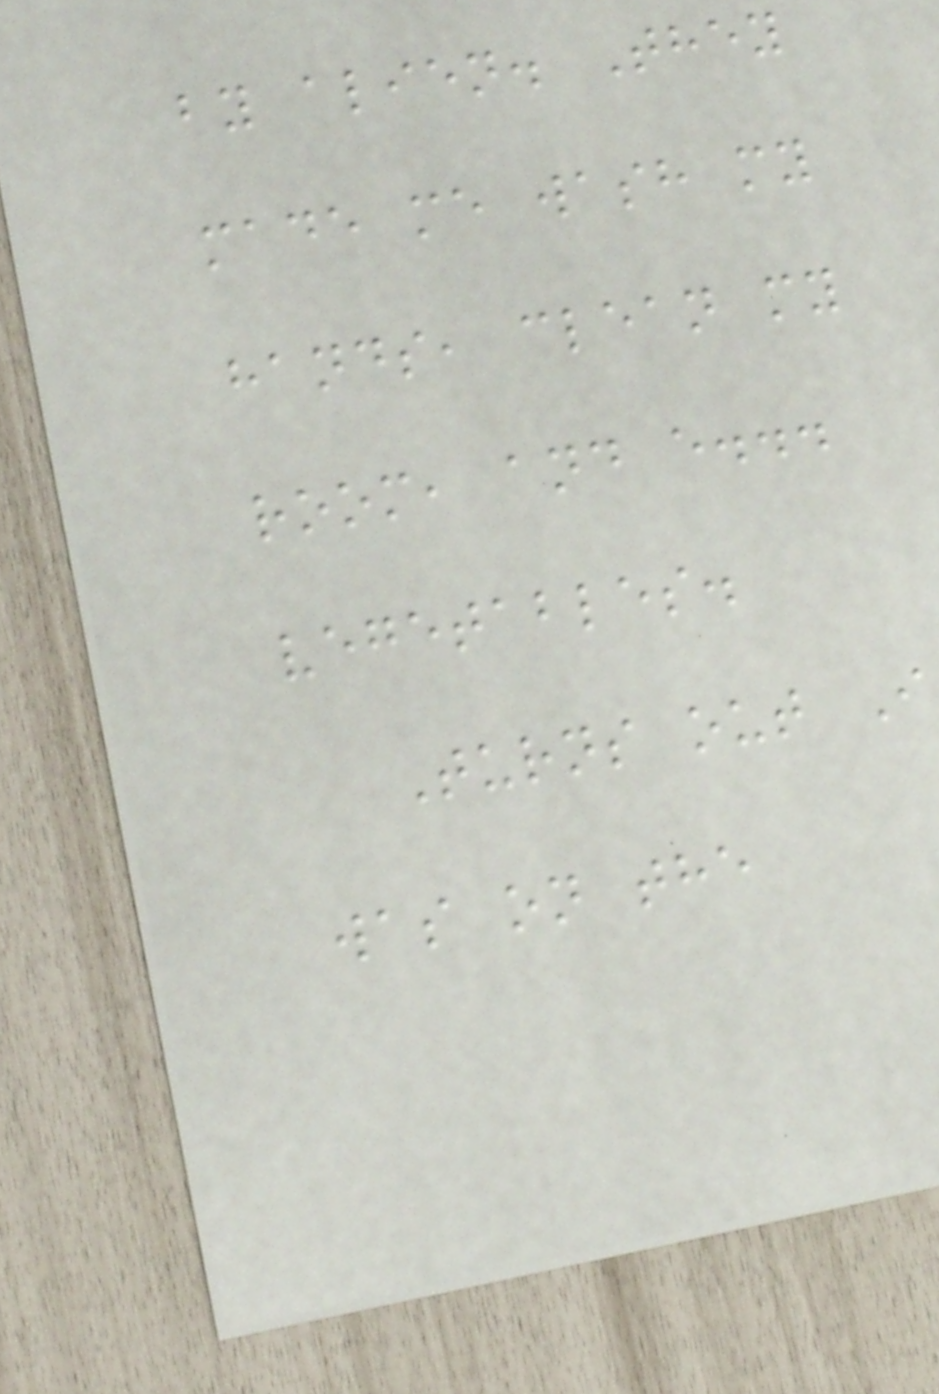by alien. They
made me wash my
hands, clean my
room, and e...
vegetables.
Turns out I
was on the
